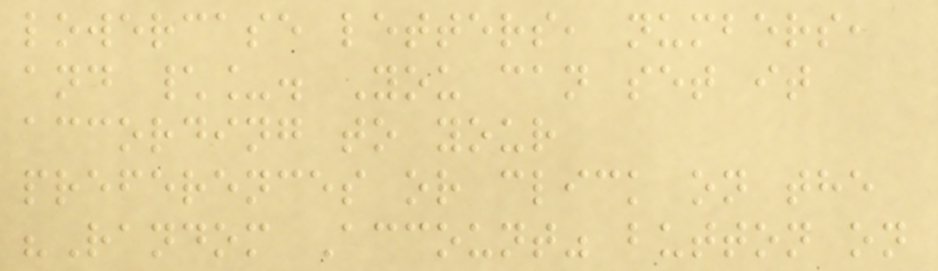lowercase letters, numbers,
and \_. You can set it
according to your
preferences or click on the
"Random Account" button on
